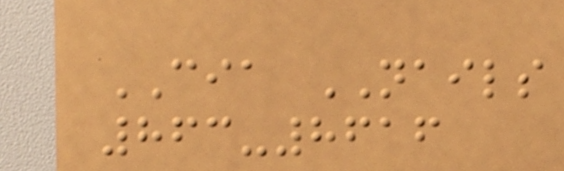CIA NAILS
863-8616
